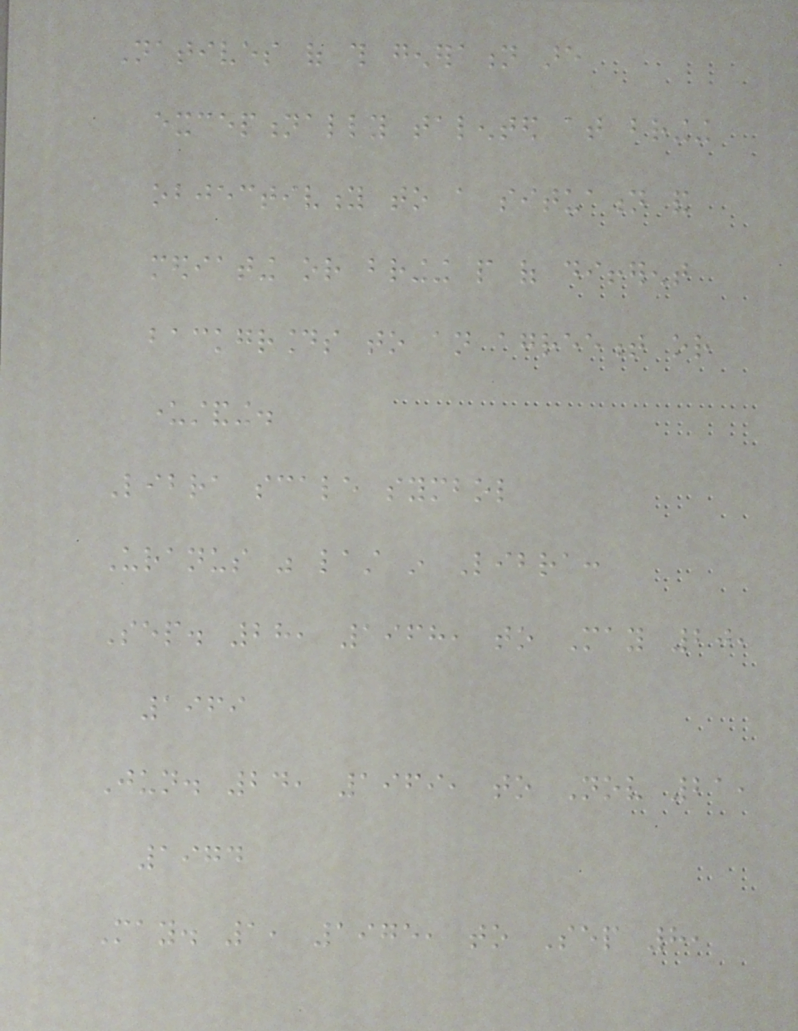Natives of this generation are
exceptionally talented at bringing
objectivity to a situation and
mediating or bringing people of different
backgrounds to an agreement or
understanding.
Libra scale symbol
Uranus was last in Libra:
Sep. 28, 1968, to May 20,
1969
Jun. 24, 1969, to Nov 21,
1974
May. 1, 1975, to Sep 8,
